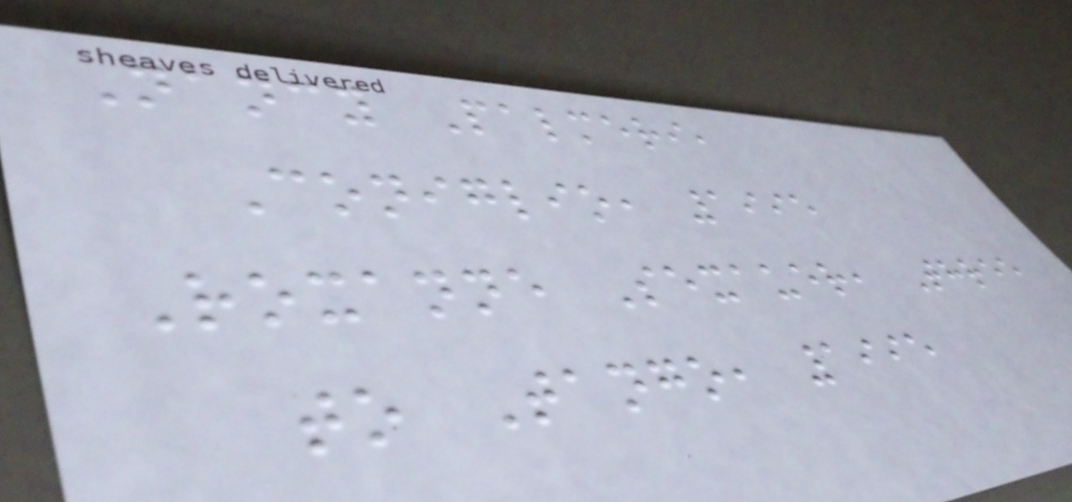Nancy Palmeri,
Coniglio, 1995
Roxanne Sexauer, Three
to Tango, 1995
